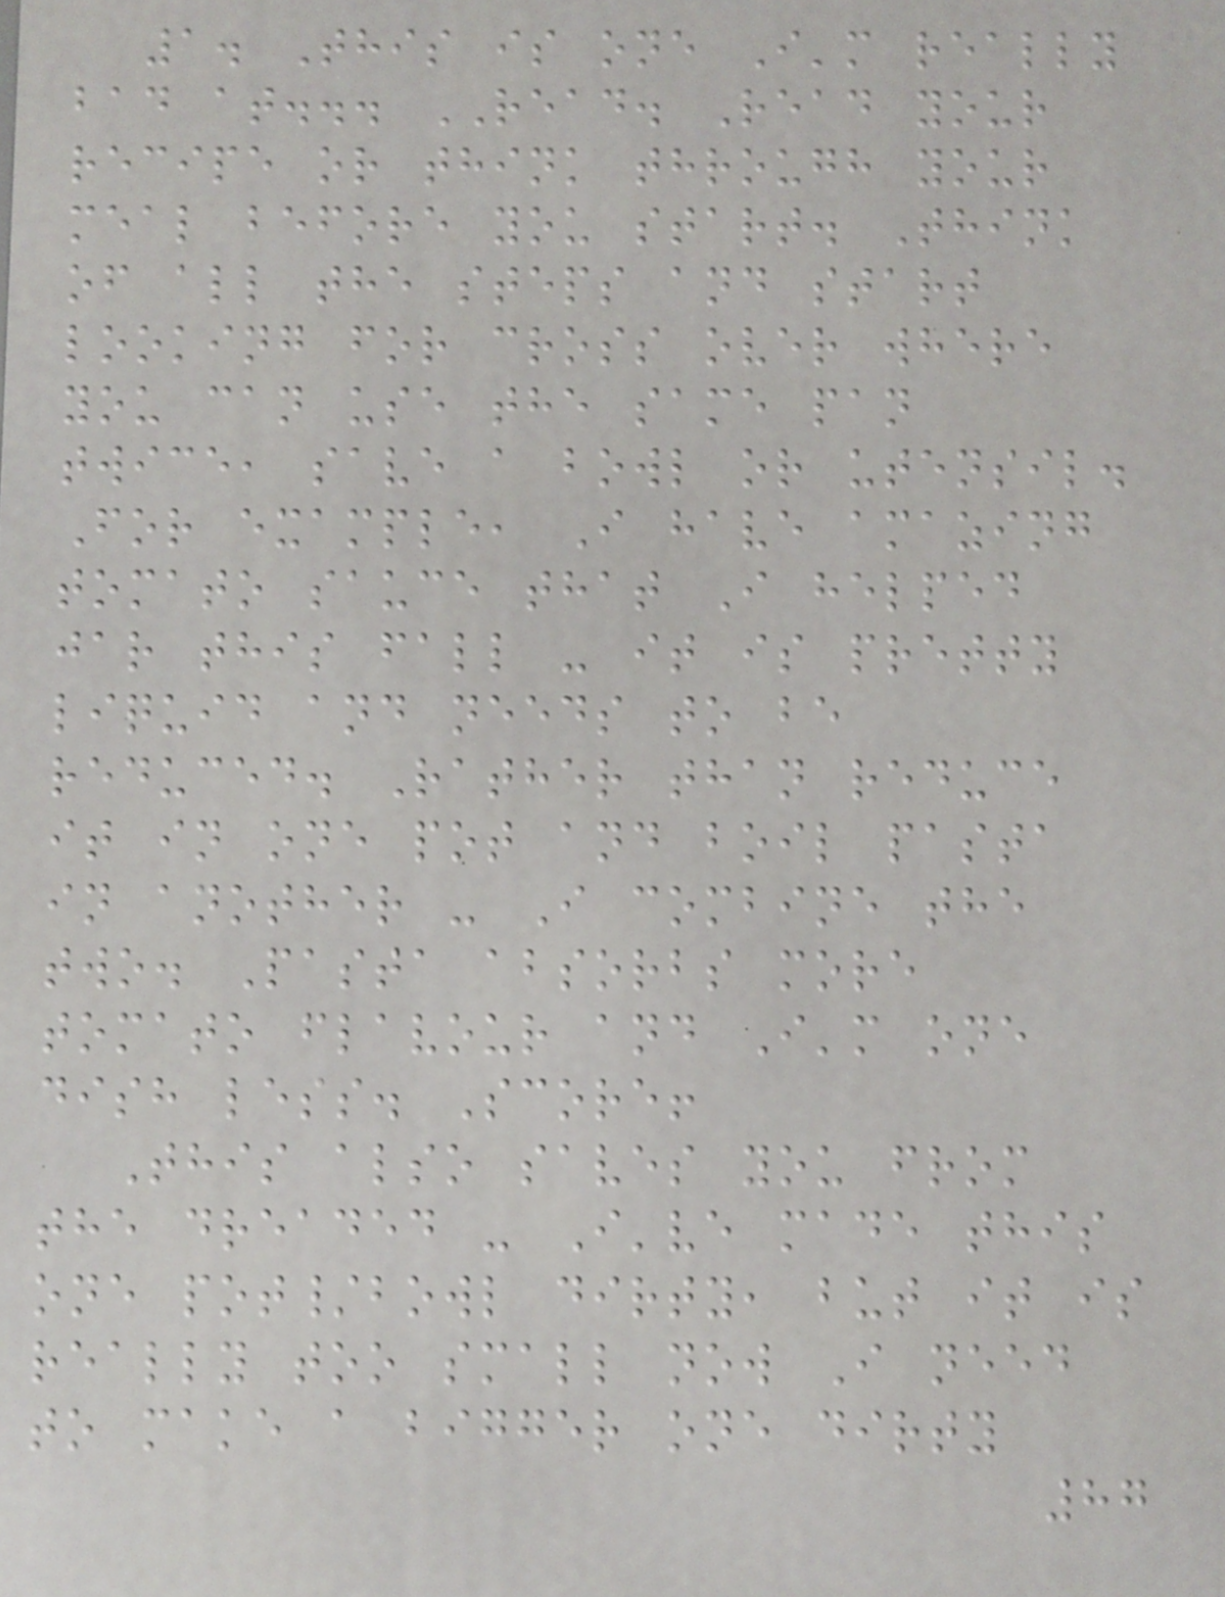1. This is one I'm really
bad at... READ. Read your
recipe or think through your
meal before you start. Think
of all the steps and start
looking for cross over where
you can use the same pan
twice, save a bowl or utensil.
For example, I have amazing
tomato sauce that I helped
jar this fall - it is pretty
liquid and needs to be
reduced. Rather than reduce
it in one pot and boil pasta
in another - I combine the
two. Pasta absorbs more
tomato flavour and I'm one
dish less. Score!
This also saves you from
the dreaded - I've made this
one pot/bowl dirty, but it is
really too small now I need
to make a bigger one dirty
87
